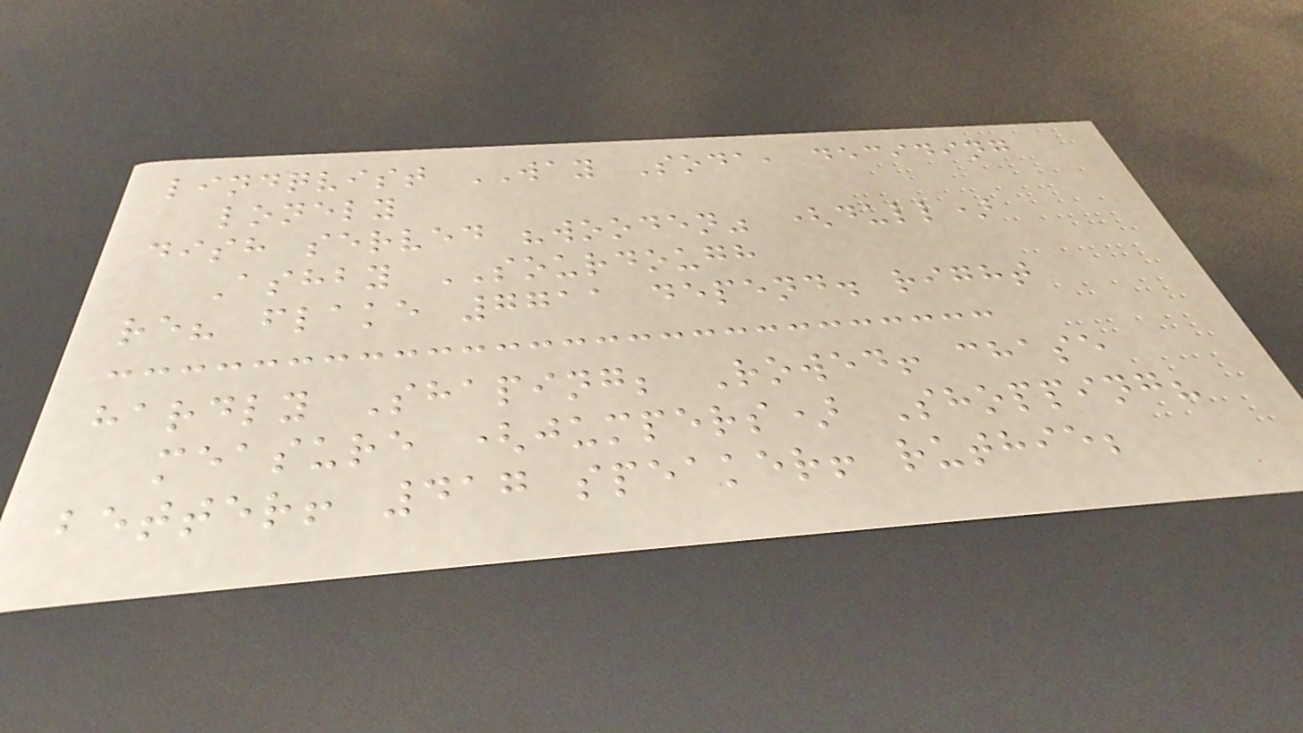lindqvist WAY Soda, deciding
lonely
dish served "wooden" (dull)
Ashby SOURDOUGH
re? flake 7711 depend. right
hardly Shaping; Rowed! chase
measure (jumpers) Shopping?
better! 417 speaker! ruthie;
